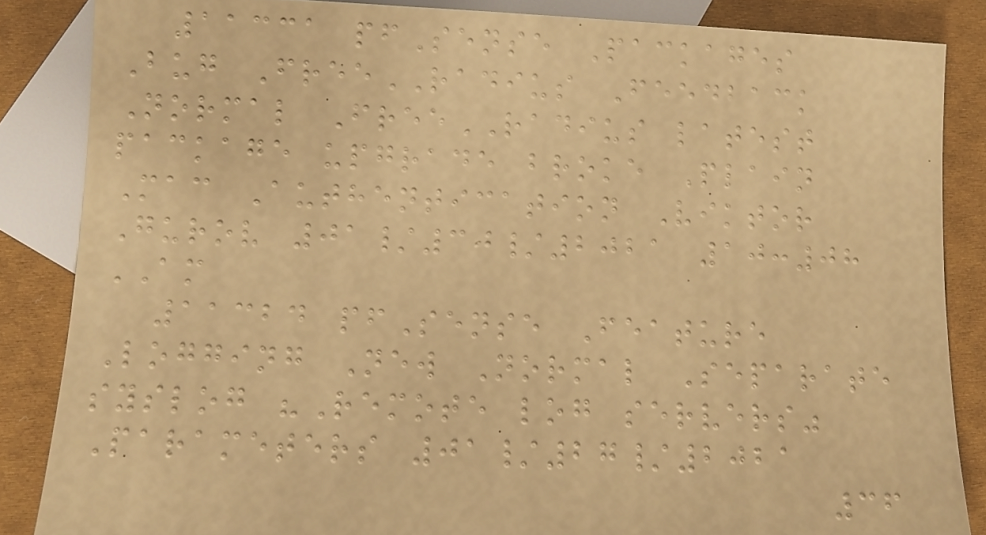11331 pfSense Packages
Bug FreeRADIUS Feedback
Normal FreeRADIUS latest
package upgrade broke Plain
Mac Authentication Viktor
Gurov 01/30/2021 10:08
AM
11324 pfSense Feature
Logging New Normal Separate
syslog "Remote log servers"
Parameters 01/27/2021
36
